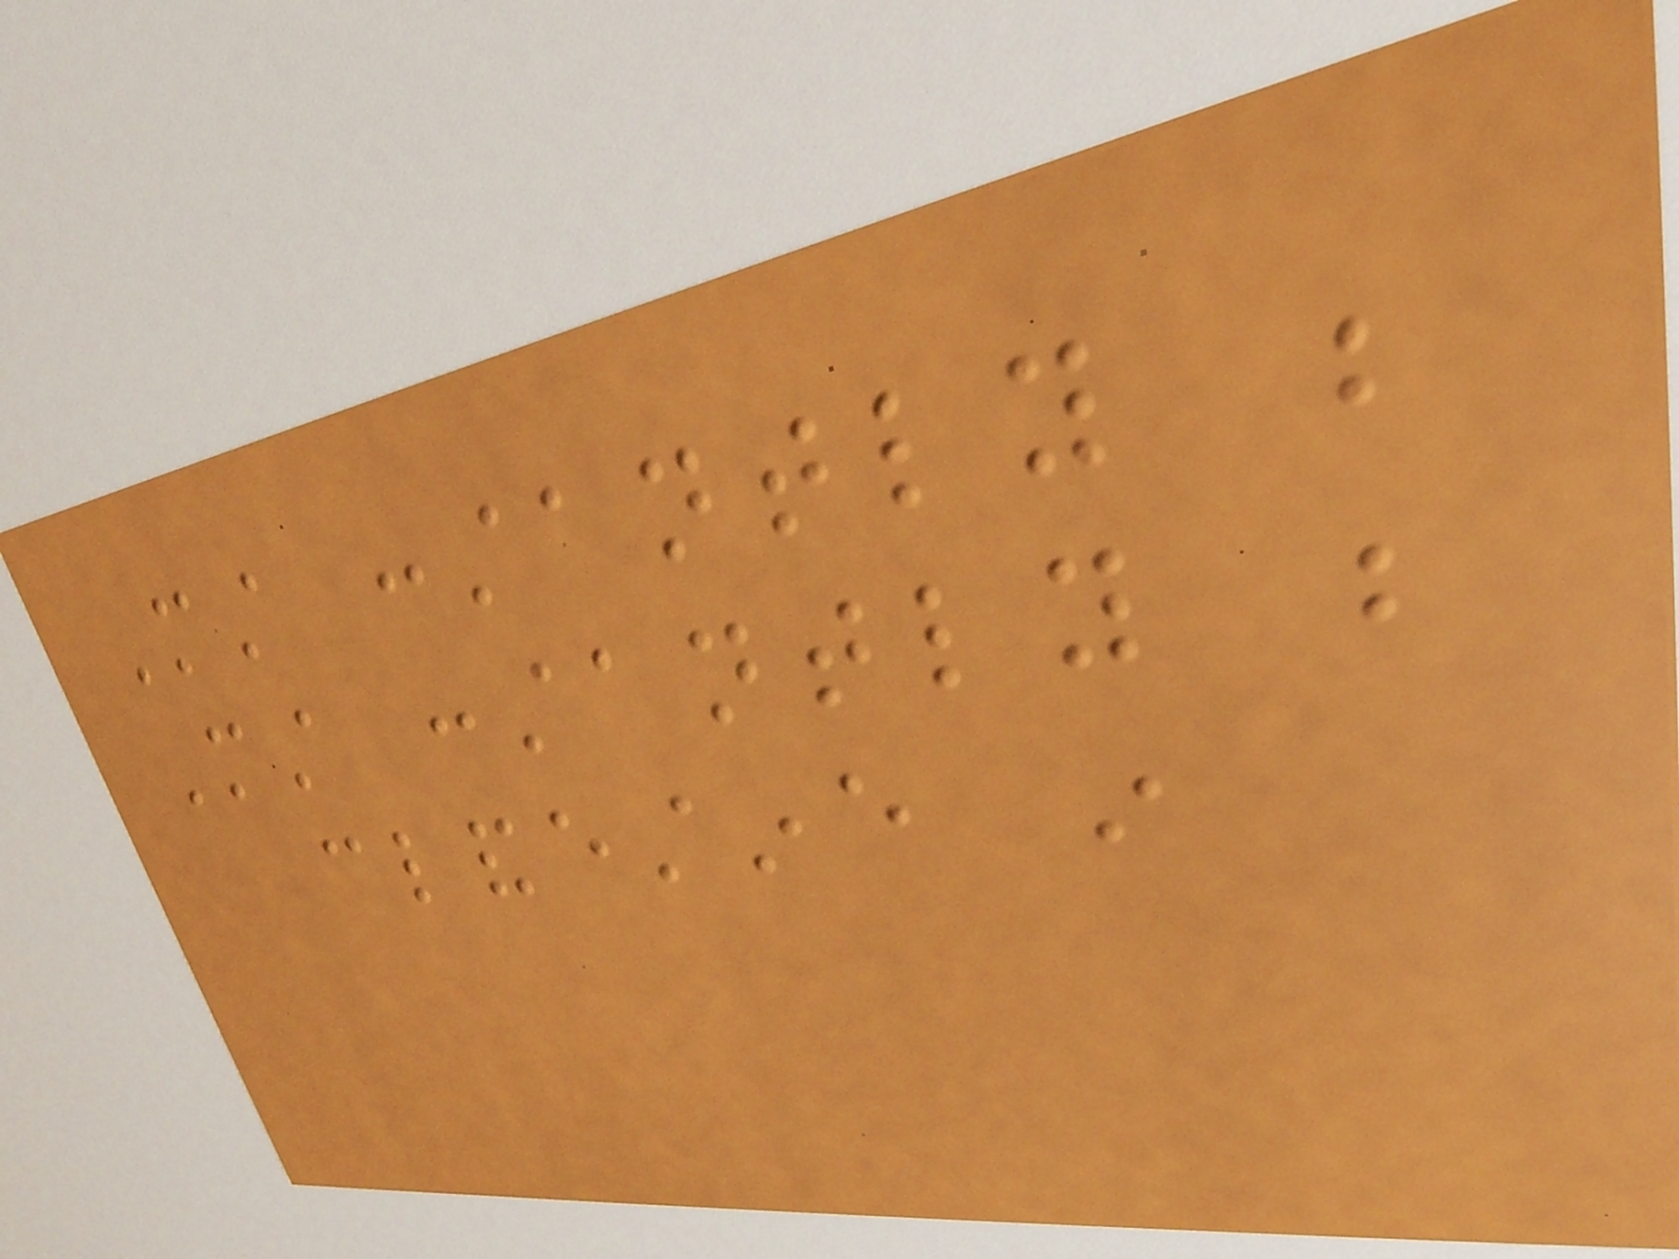Must constantly be
Must constantly be
clandestine in
